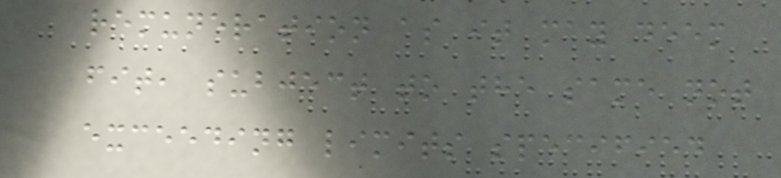remuneration as it may deem
fit, subject to the same not
exceeding limits specified
